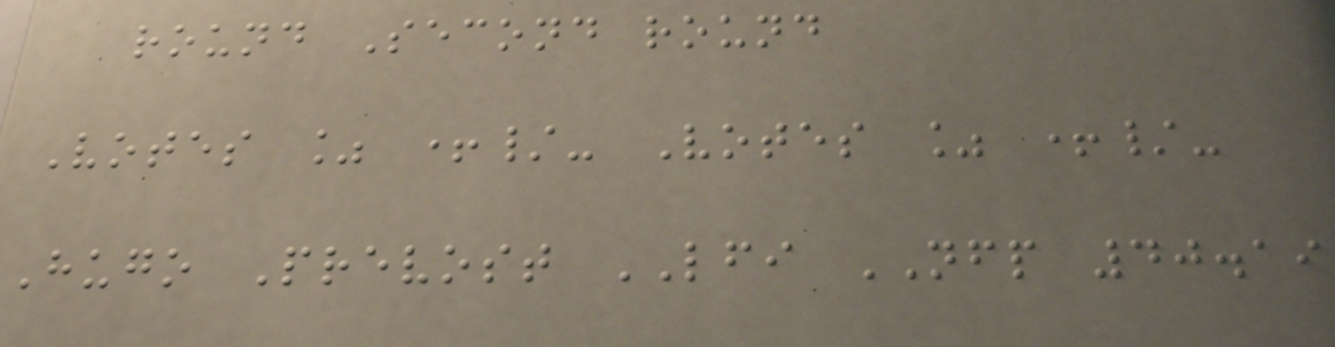round Second round
Votes % +/- Votes % +/-
Hugo Prevost LFI NFP 40.19
